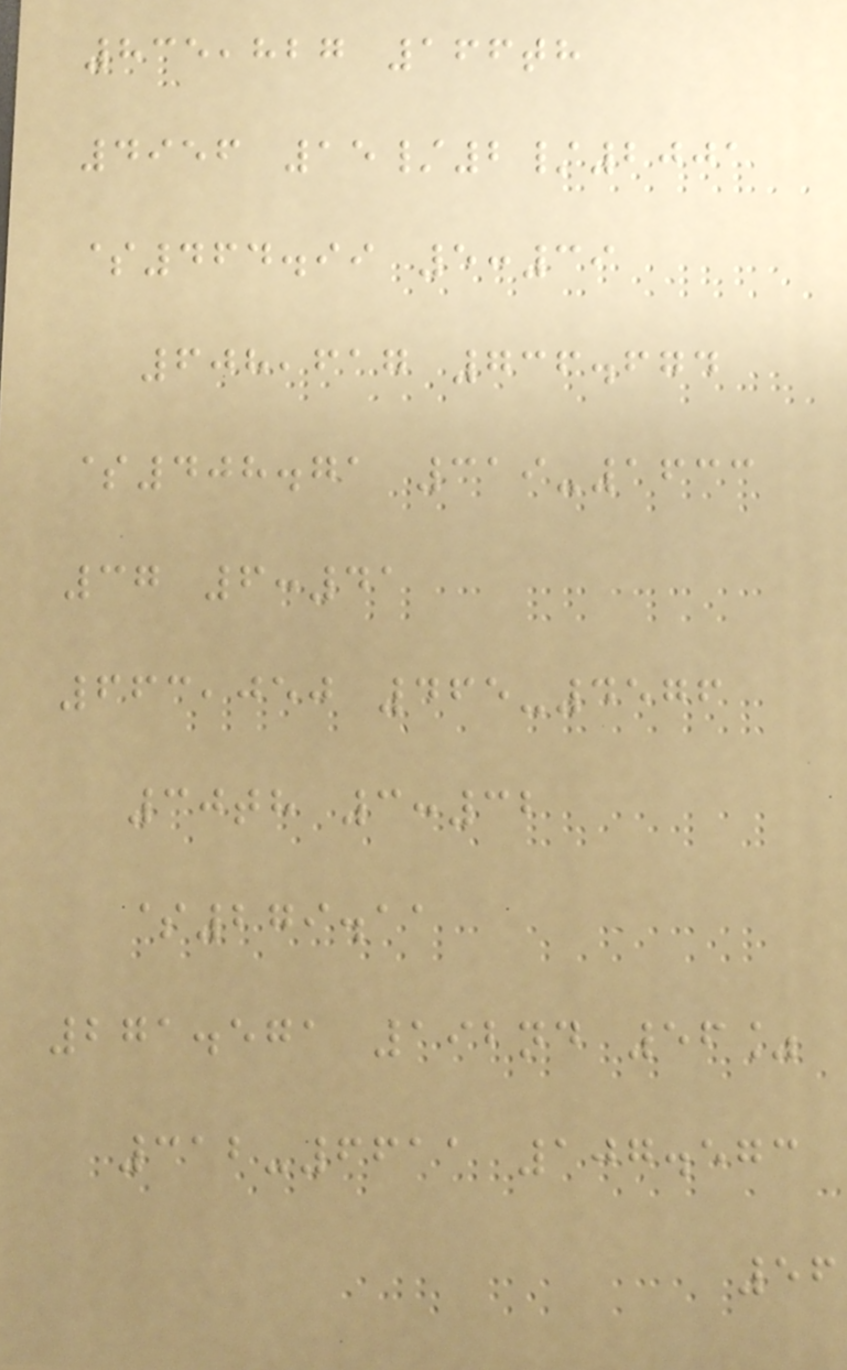835,827 166th
4956 15/2/2001
$464.99 5:39
608,617 736.674
$408.71 319-1633
37 6:41
663,050 465-4576
30th 3:32
$279.11
271.571 192nd 56%
312-6611 107.573
56
